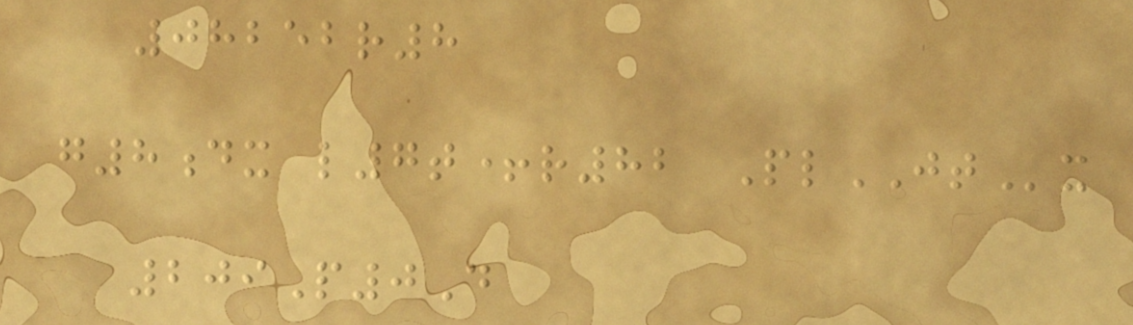08252r8
g8dx l7t+r82 PlJTx
209P0D
